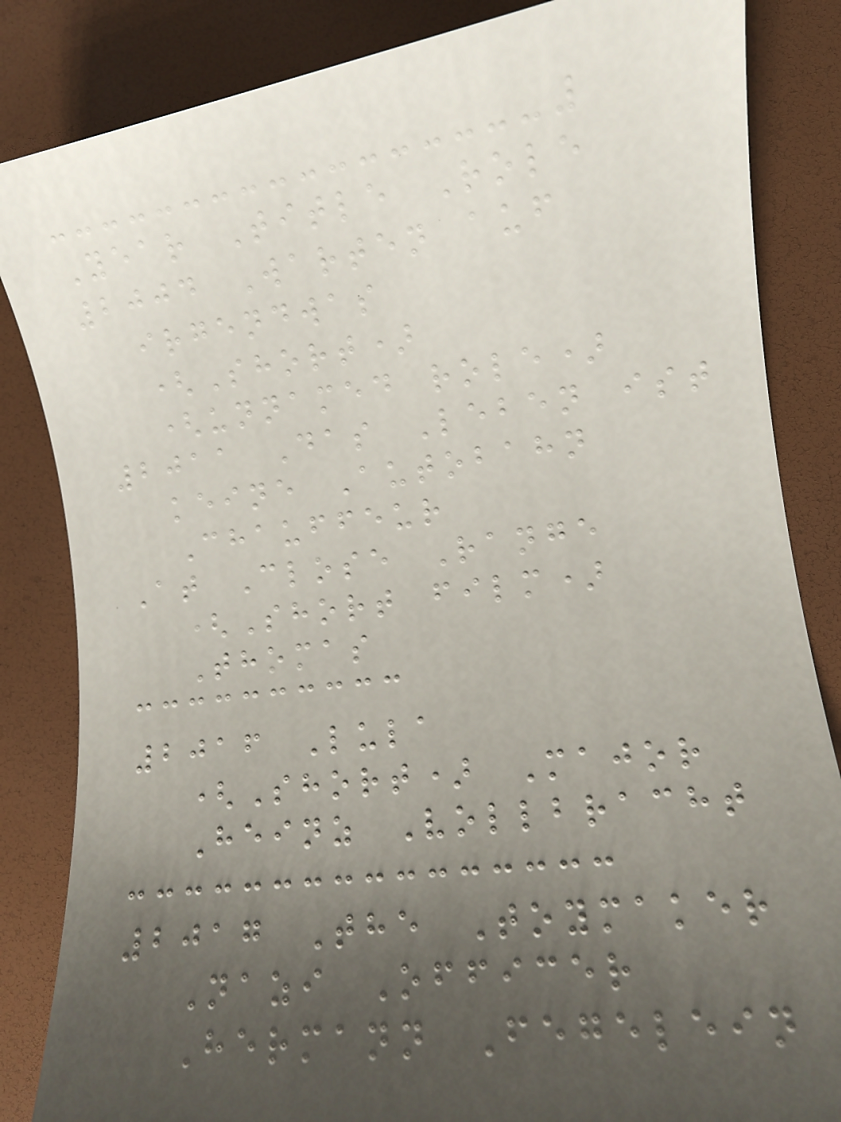Year Title Role
2004 Warten auf
irgendwas
(Short)
(unnamed role)
2011 Das Leben ist
keine Autobahn
Chauffeur
At Close Range
(Short film)
Thomas
2016 Lula
(Short) Major
Heinz Vollbracht
2017 The Toymaker
Nazi Officer
Hermann Fegelein
